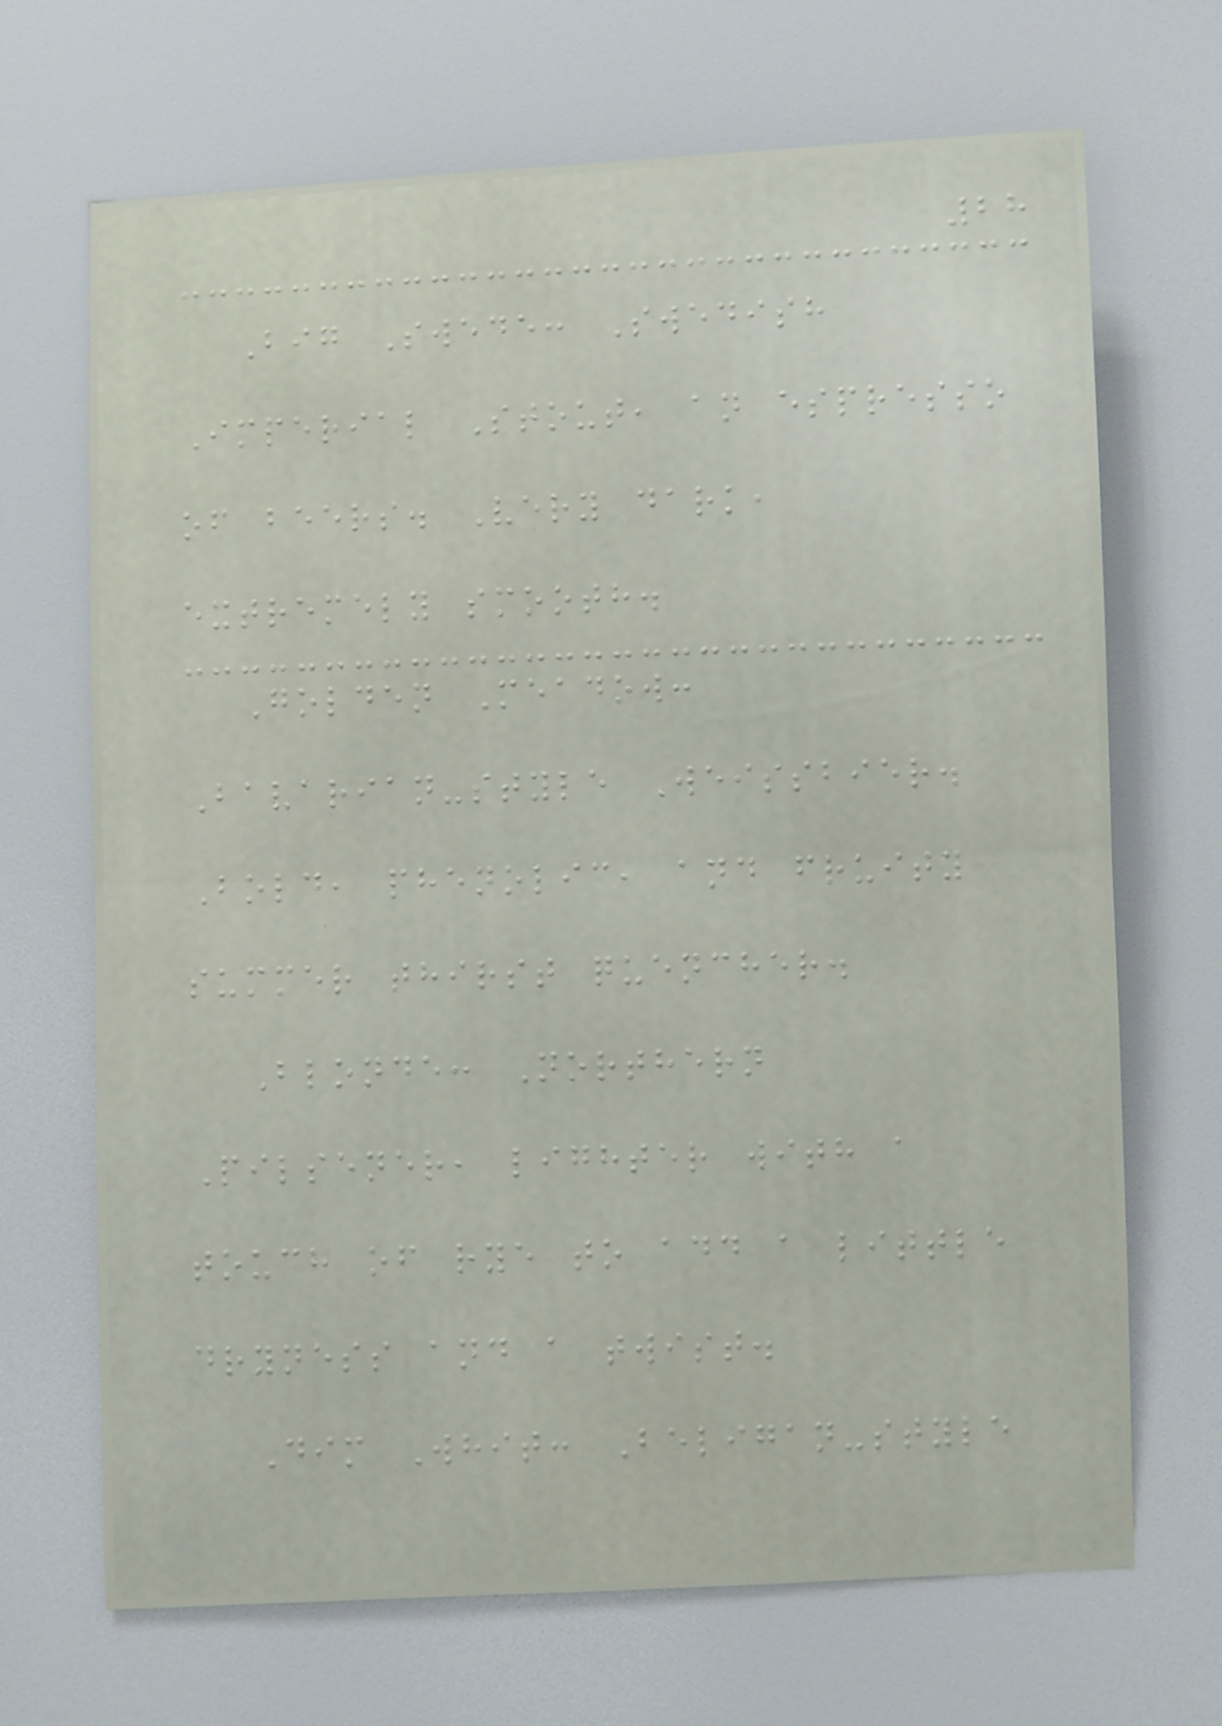28
Big Swede: Swedish
Imperial Stout, an espresso
of beers. Very dark,
extremely smooth.
Golden Meadow:
Bavarian-style Weissbier.
Bold, phenolic, and fruity
summer thirst quencher.
Blonde: Northern
Pilsener, lighter with a
touch of rye to add a little
dryness and a twist.
Dim Whit: Beligan-style
